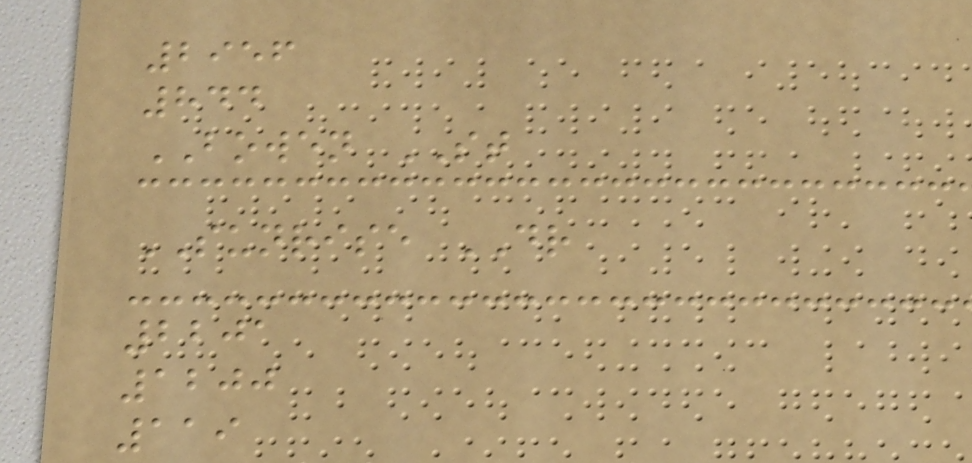2956
844
BOWEN ST
SUNRISE DR
2201
1200
119
